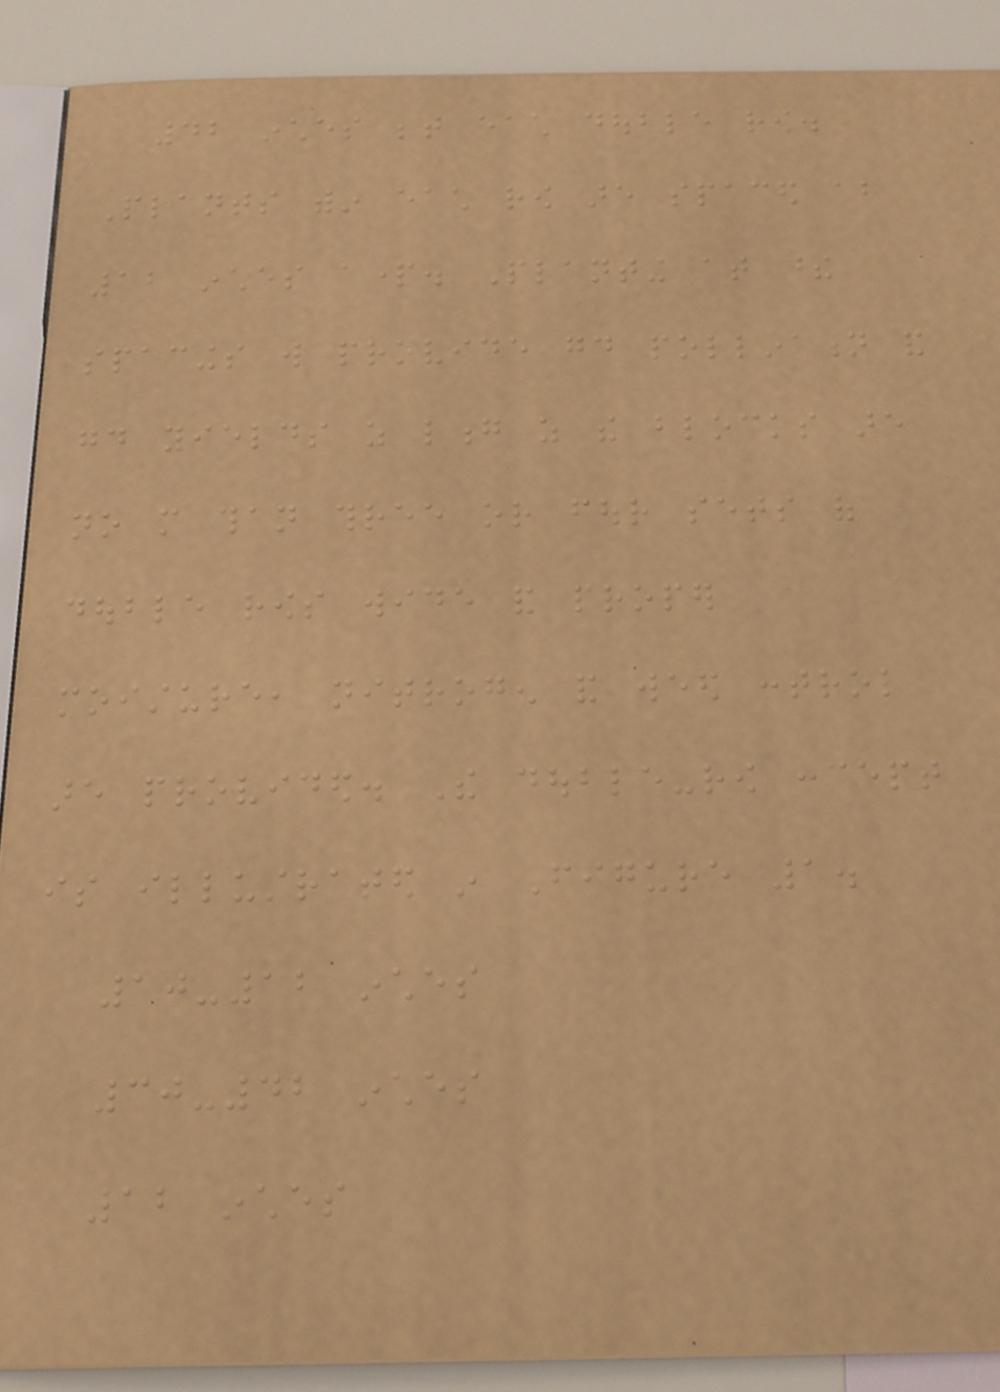42 inches between each double row.
Plants within each row are spaced about
12 inches apart. Planting at these
spacings will provide good pollination and
good yields as long as the blocks are
no more than three or four sets of
double rows wide and proper
moisture, nitrogen and weed control
are provided. The double-row concept
is illustrated in Figure 1.
10-12 inches
30-42 inches
12 inches
